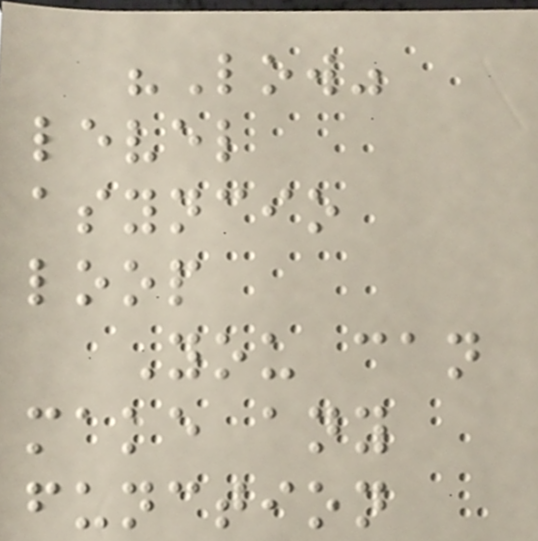"Low"
level
asyncio
loop
You can
make any
function
